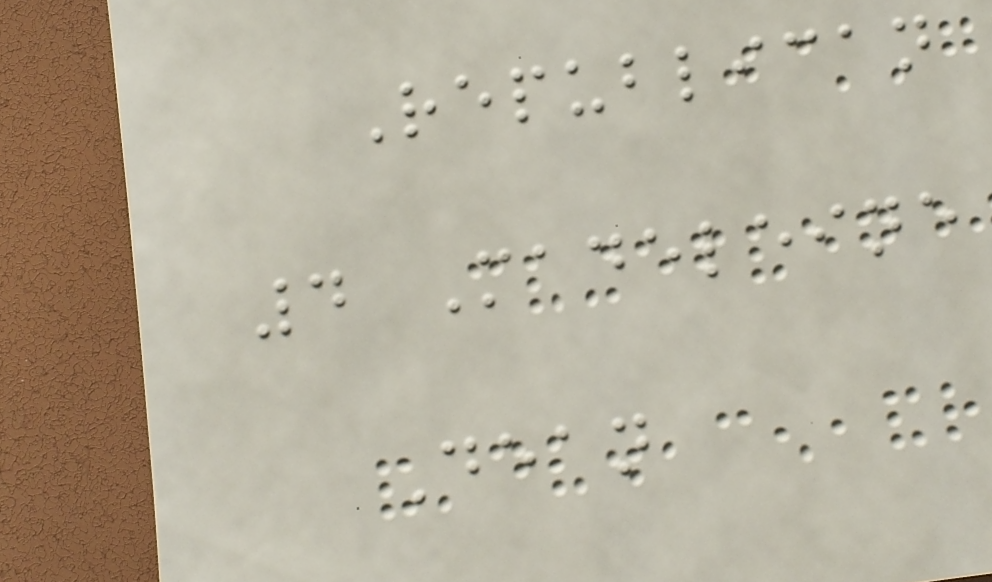Republican
4 Madeleine
Dean
